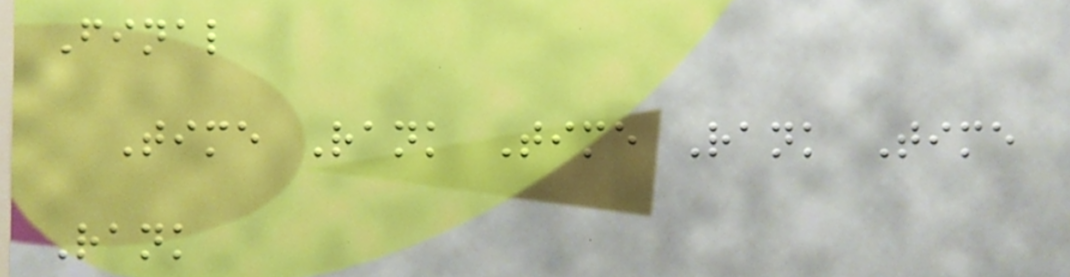Final
Time Rank Time Rank Time
Rank
